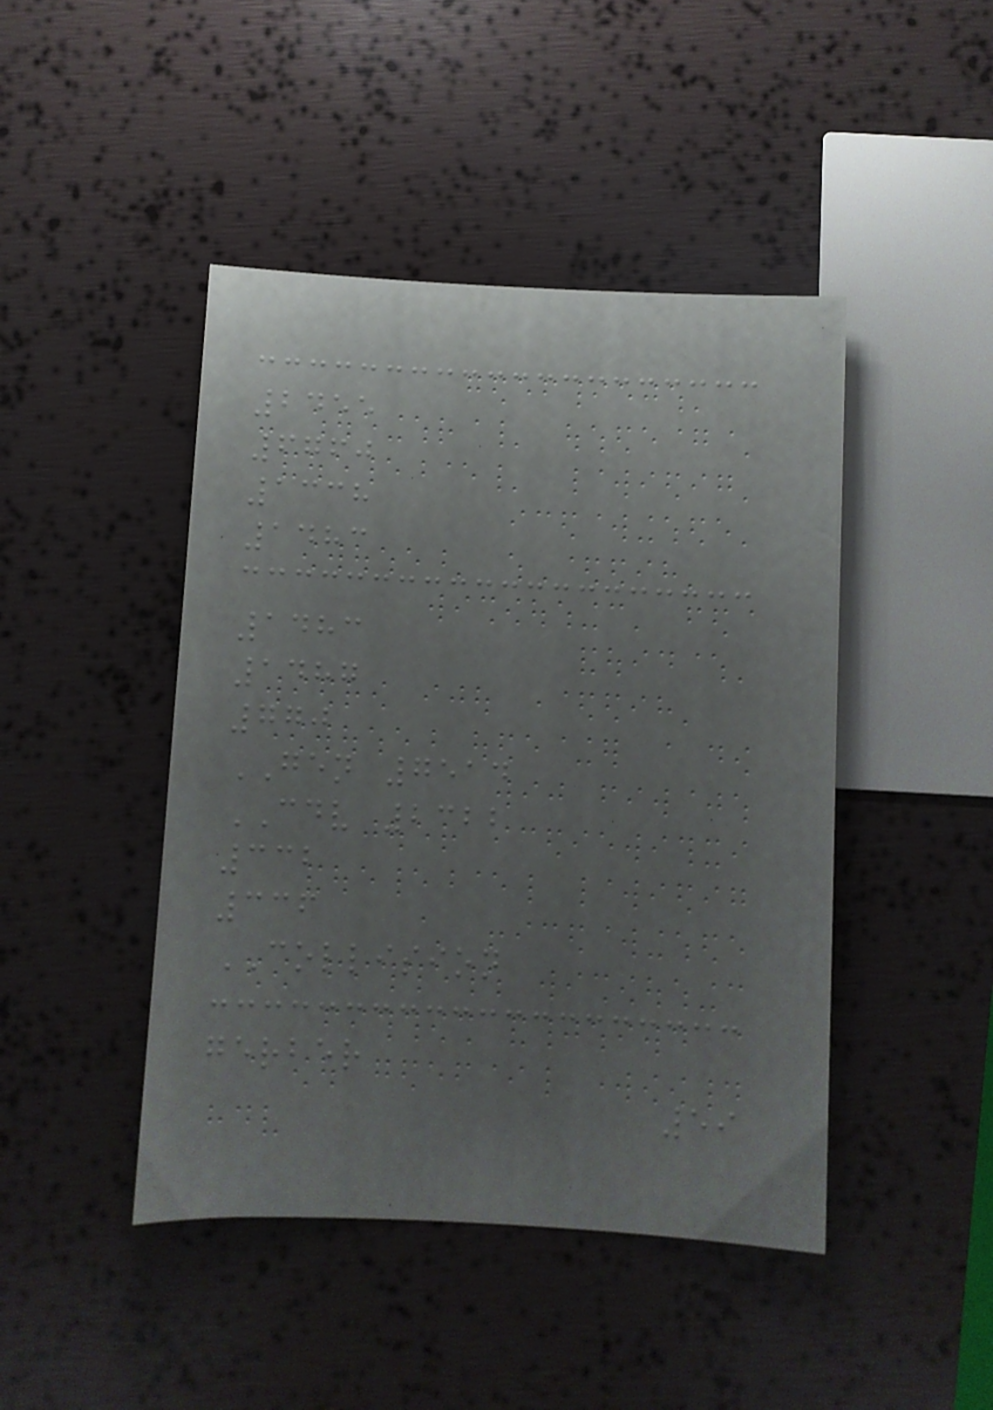2455
6760
1338
1483
1483
1487
770
GEN 7514
CDV 2322
332
336
COLLISION
gerber
59
